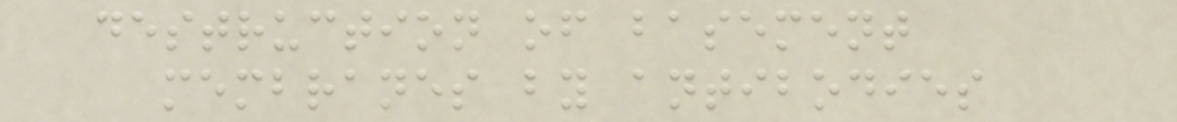destruction of basement
membranes by antibodies
